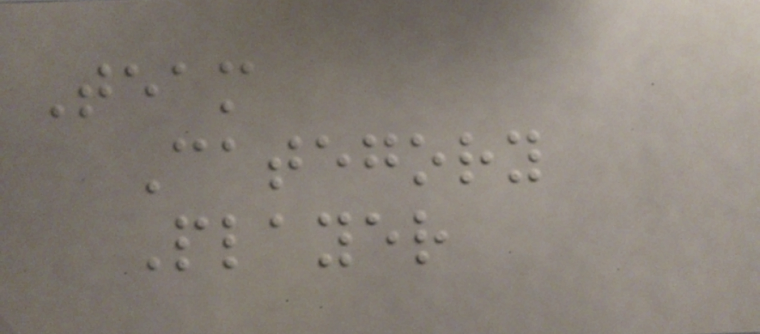Team
Category
Player
